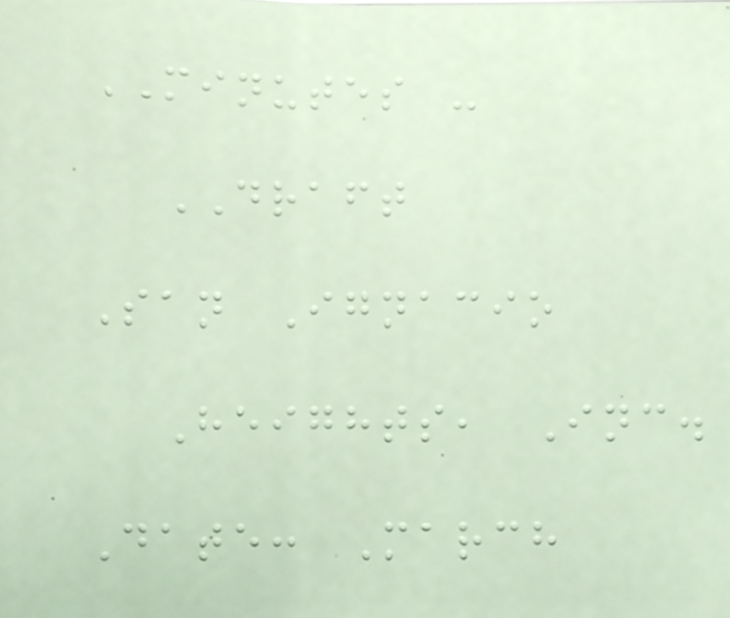MINUTES -
DRAFT
San Ignacio
Heights, Inc.
Date: March
